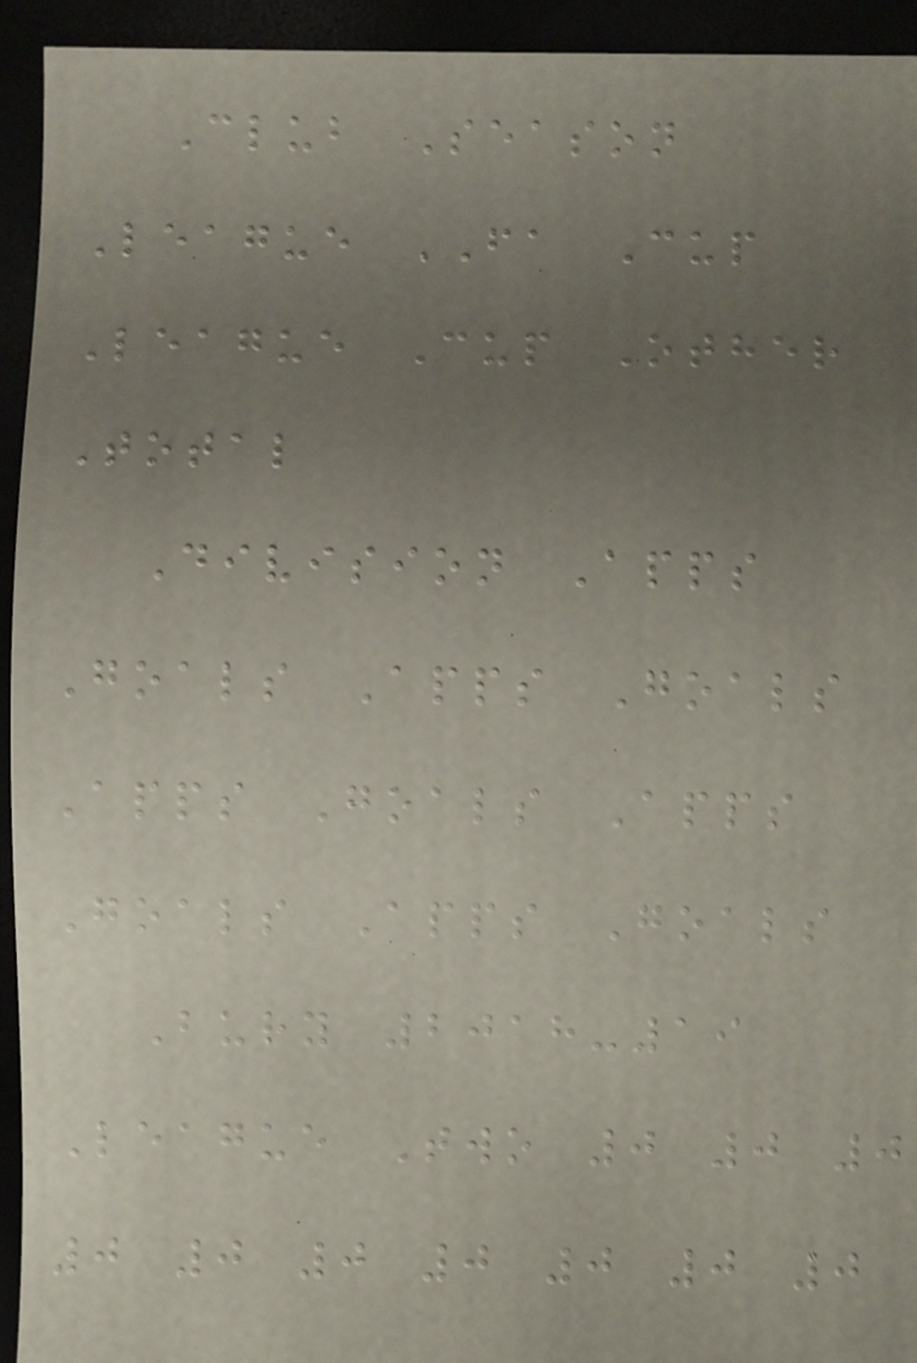Club Season
League FA Cup
League Cup Other
Total
Division Apps
Goals Apps Goals
Apps Goals Apps
Goals Apps Goals
Bury 2018-19
League Two 0 0 0
0 0 0 0 0 0 0
